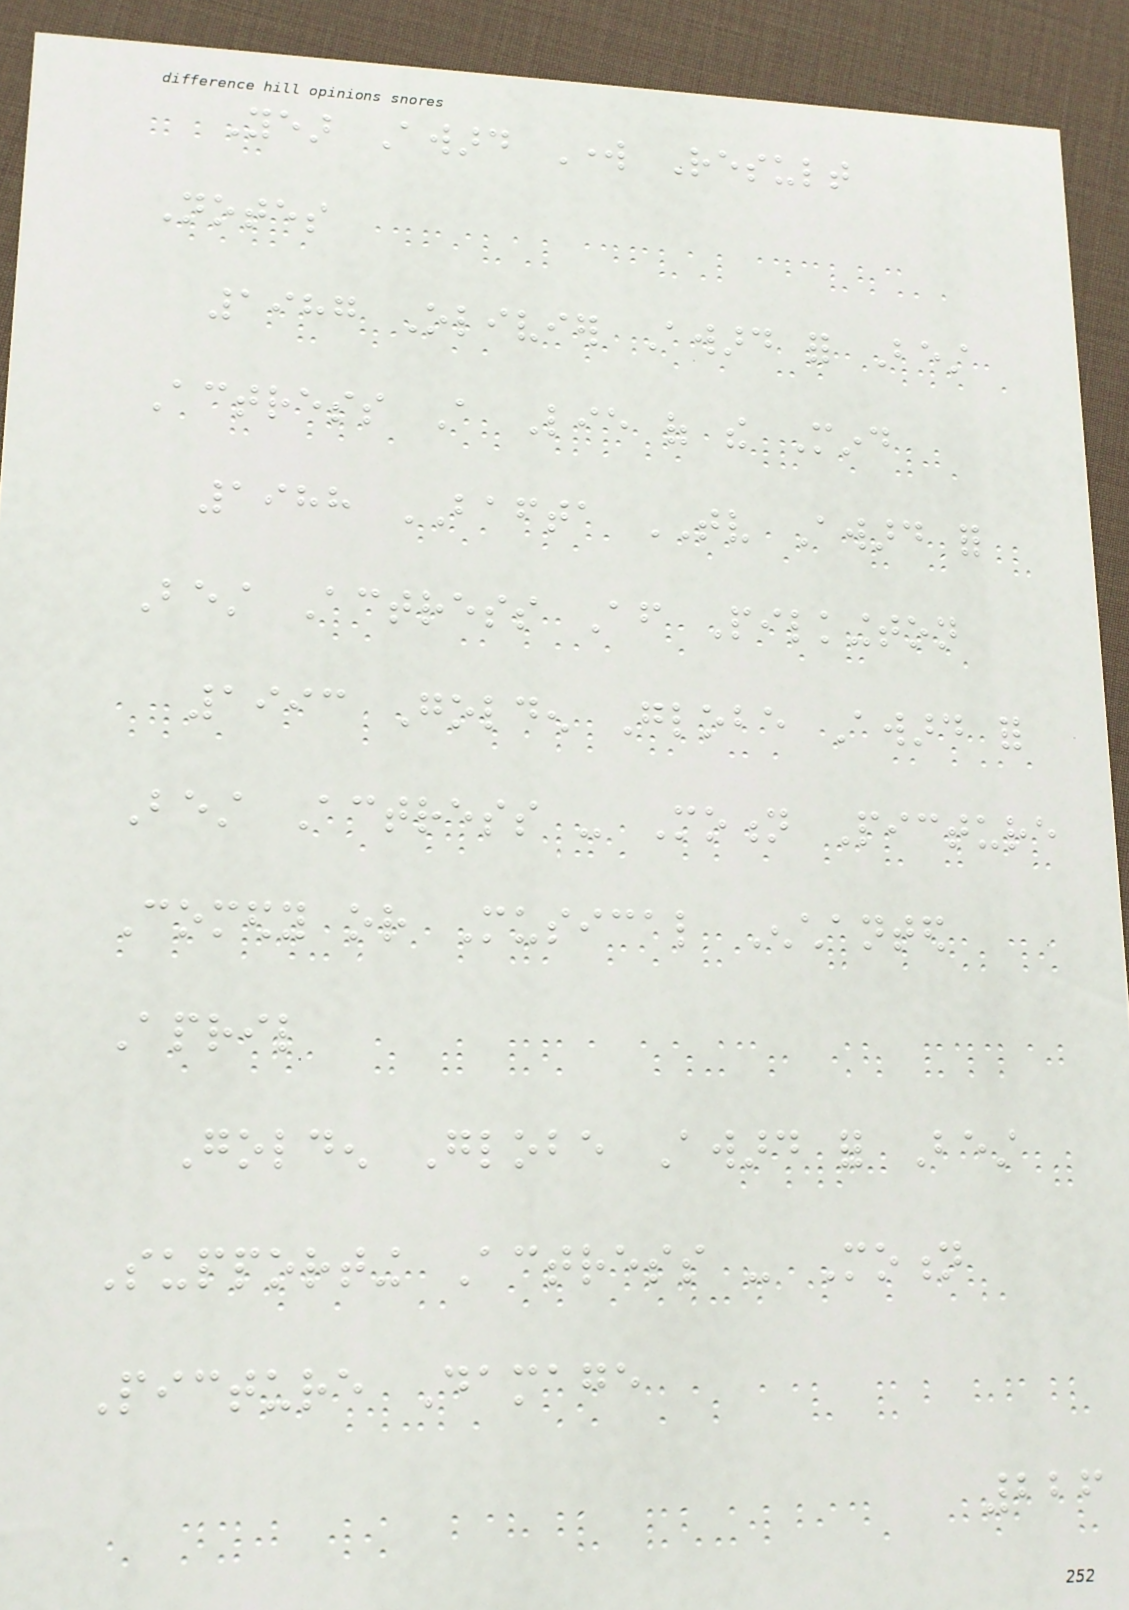Year Award Work Result
Notes
1987 Olivier Award for Best
Actress A Lie of the Mind
1988 BAFTA TV Award for
Best Actress After Pilkington
1993 Golden Globe Award for
Best Actress - Motion Picture
Comedy or Musical Enchanted
April
Golden Globe Award for Best
Supporting Actress - Motion
Picture Damage
226
